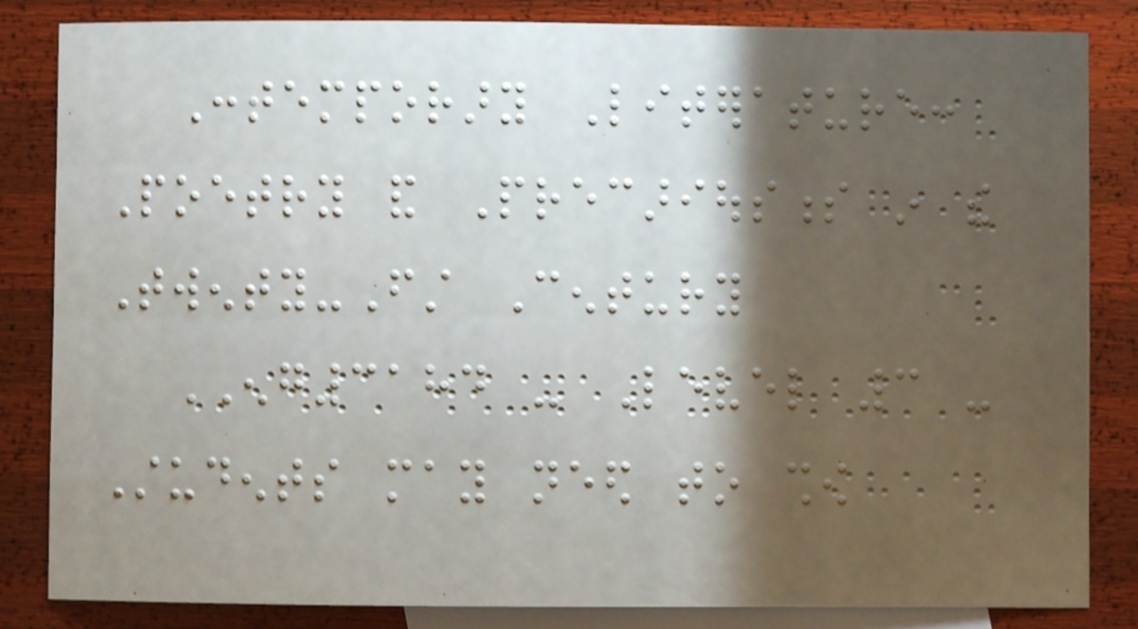Contemporary Literature:
Poetry and Precariousness in the
Twenty-First Century
ENG3184 - Level 3 -
Students may need to show
